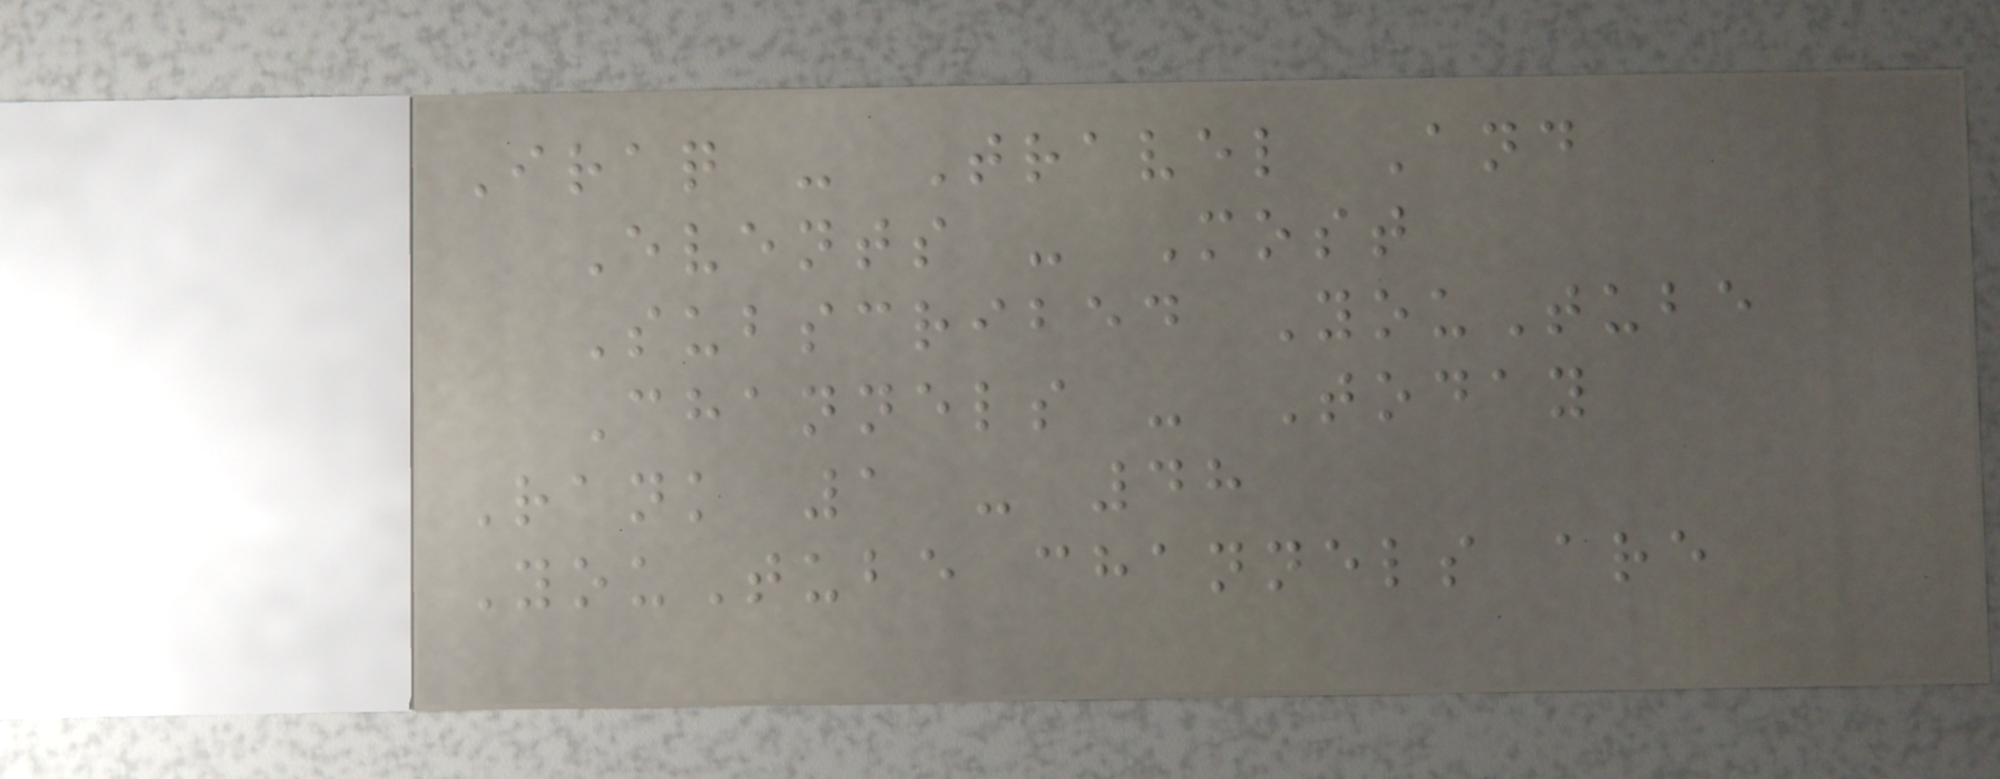Iraq - Travel And
Events - Most
Subscribed YouTube
Channels - Today
Rank 1 - 48
YouTube channels are
